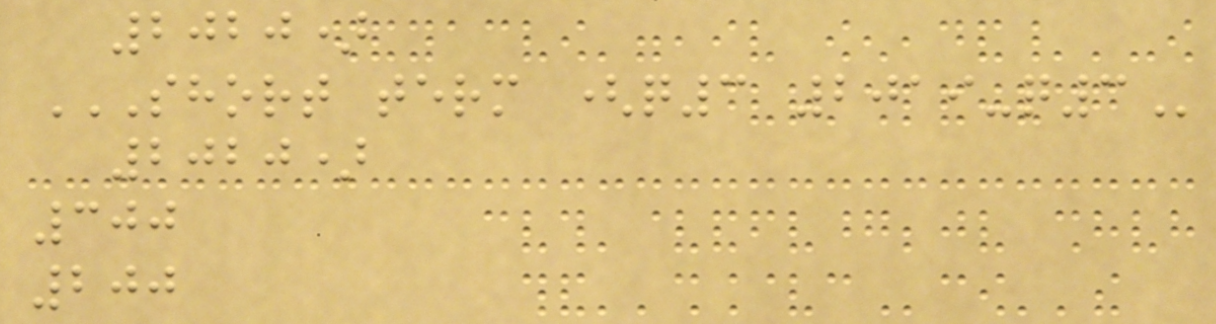2020)
SHORT TERM (Q3 2019-Q3
2020)
300
200
